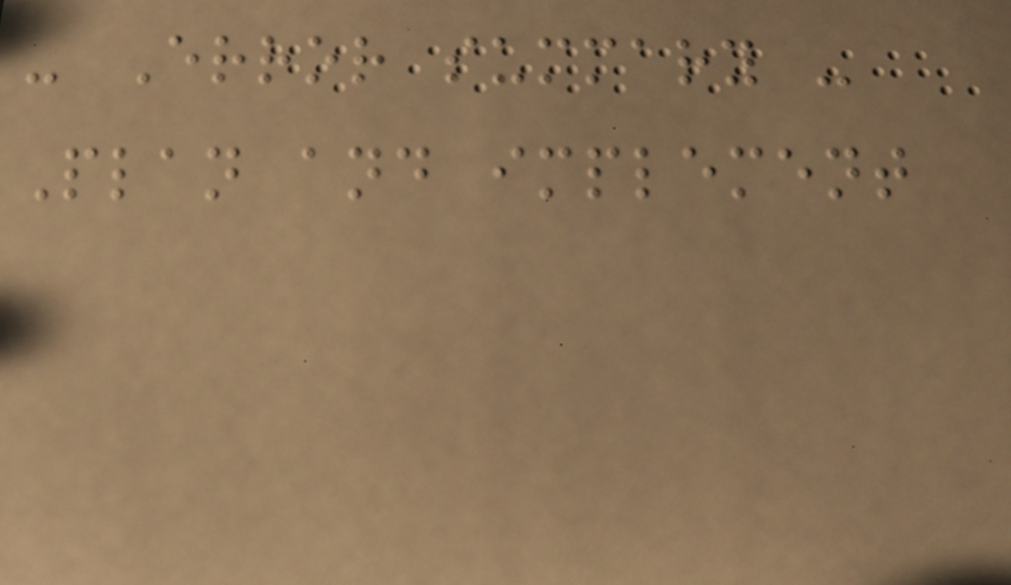- Error summary -
Plan and implement
